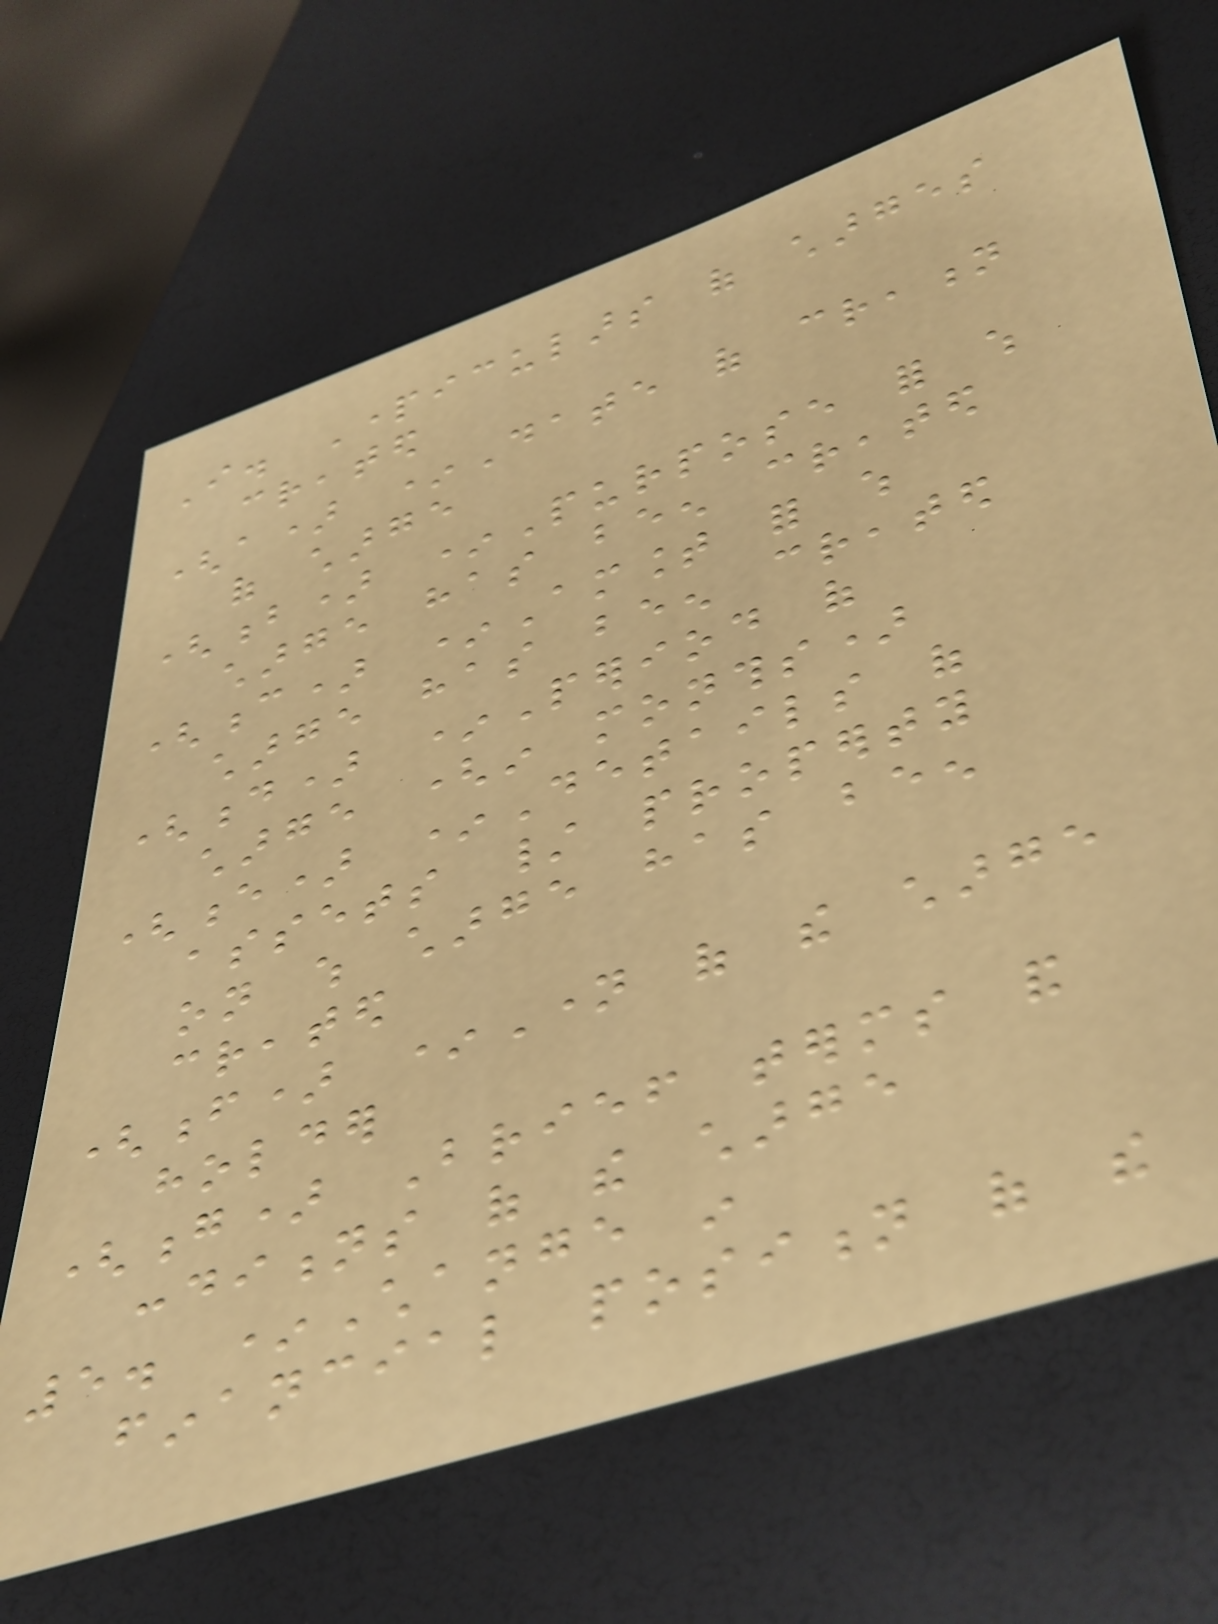I. Particulars of charges
created
(a) *Date of creation
of charge
(b) *Purpose for which
charge has been created
(c) *Amount for which
charge has been created
(d) *Period of
charge (in months)
(e) *Details of
assets / property
on which charge has been
created
(f) *Name of the charge
holder
(g) Brief terms and
conditions of the charge
5. *Change in
financial position of the
